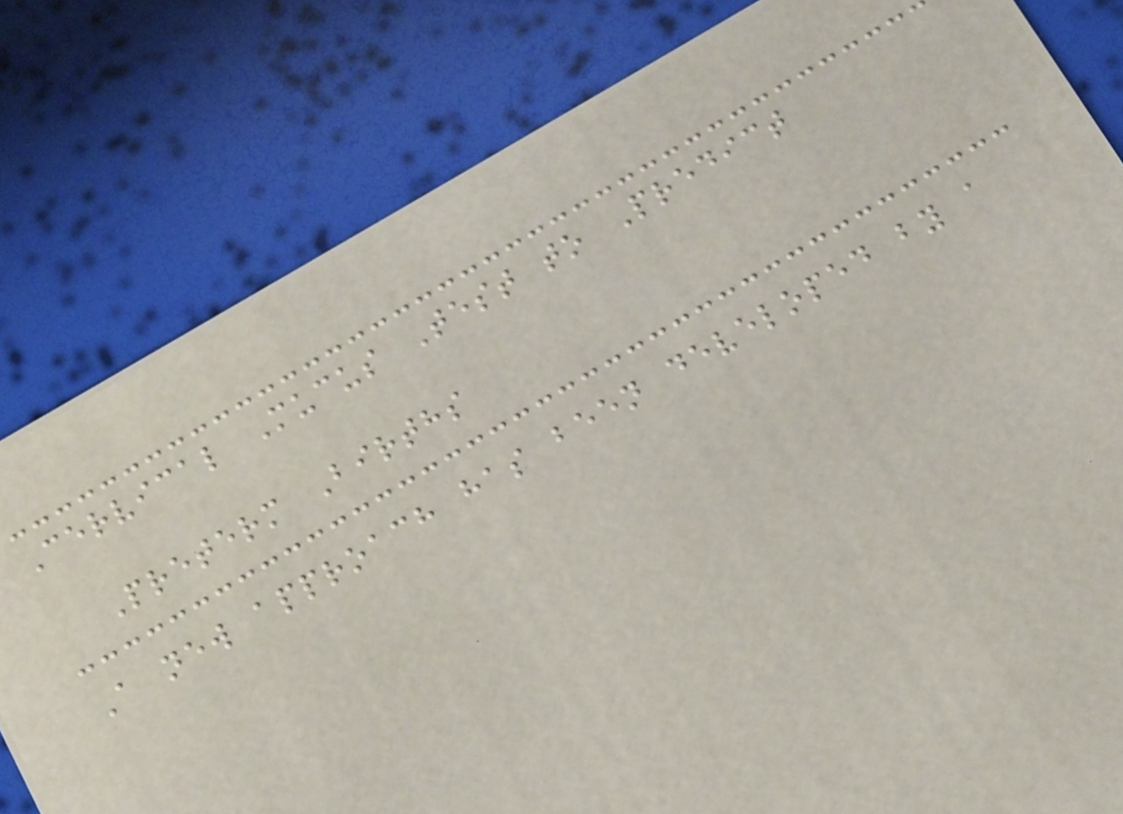Cervical Mucus Test to Predict
Preterm Births
A new approach has been developed by a
